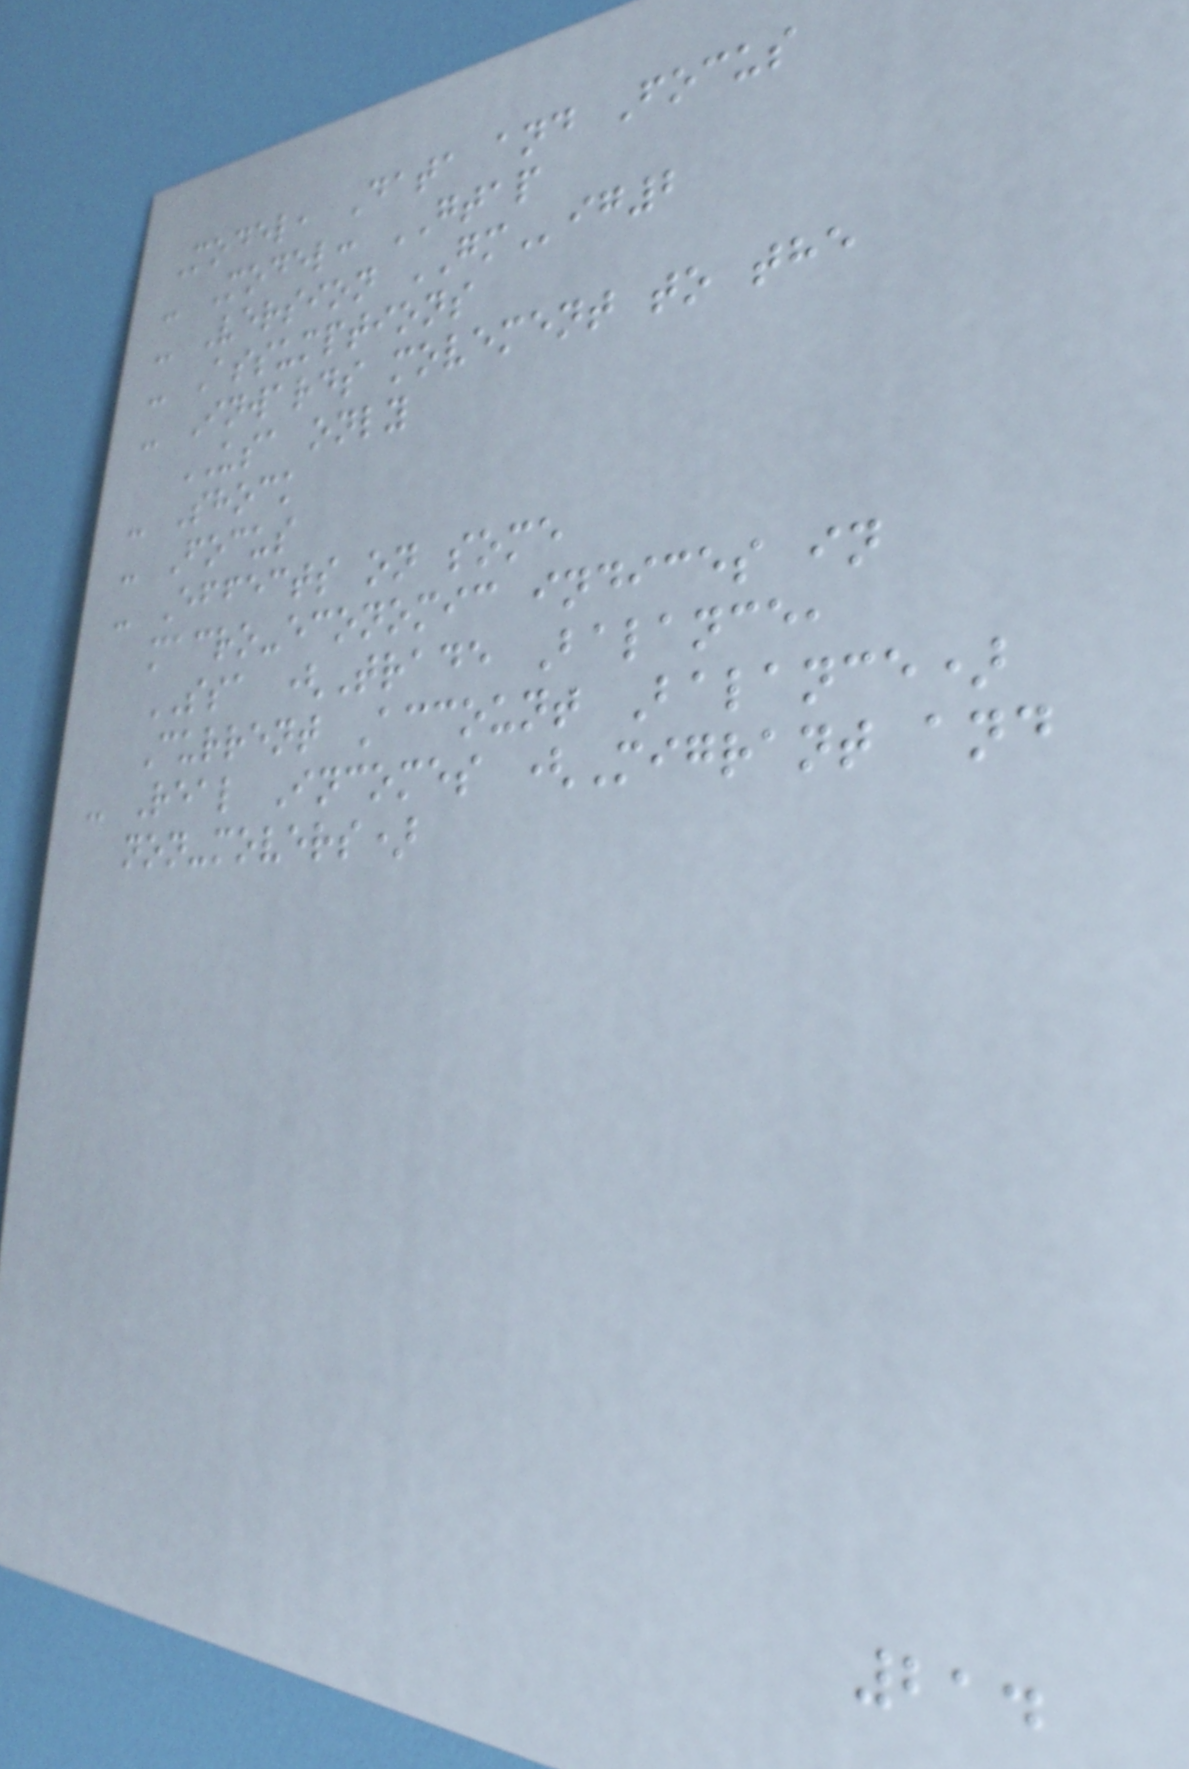Model, Data and Focus
- Model: GTAP
- Version GMig2
- Assumptions
- Inwards movement to the
USA only
- Shock
- Focus
- Effects on some
macro-economic indices in
SSA (Trade Balance,
Current Account Balance)
- Real Incomes (Migrant and
non-movers)
214
